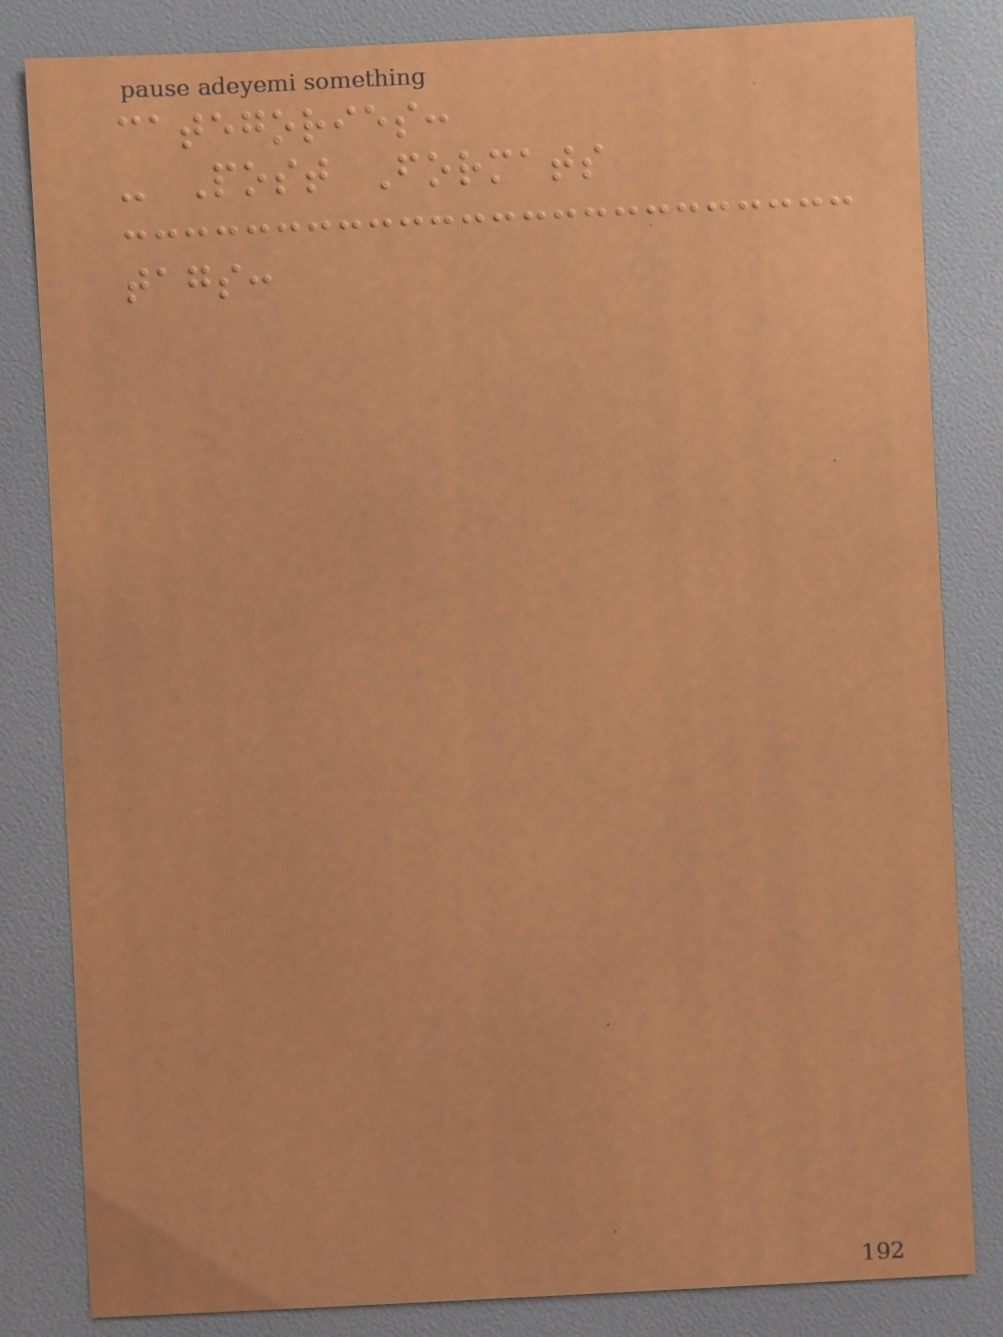categories:
- Post Formats
tags:
